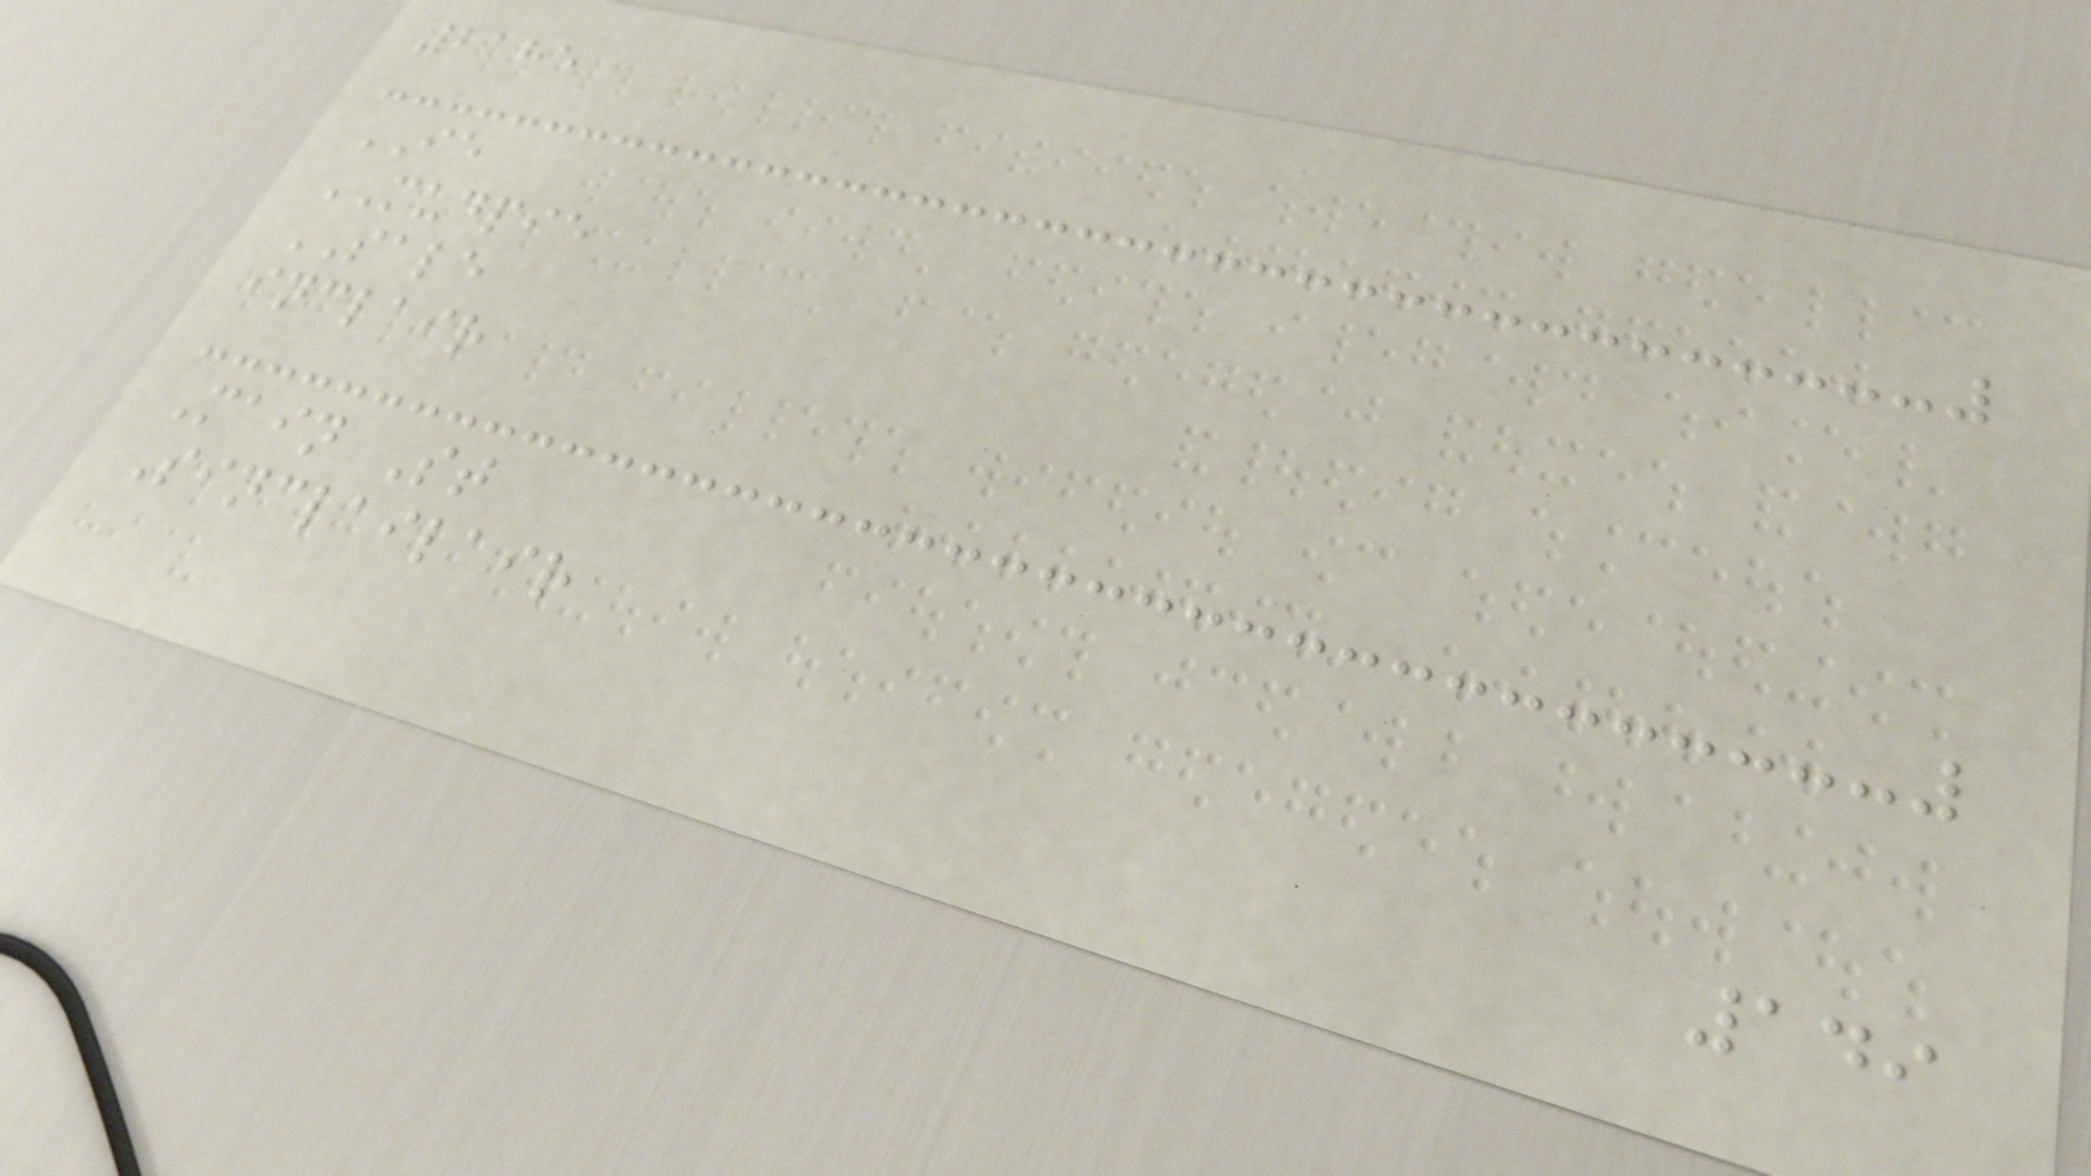2185
IE
MUDPIE
SALE
inclair
Main St
Sinclailair
149
